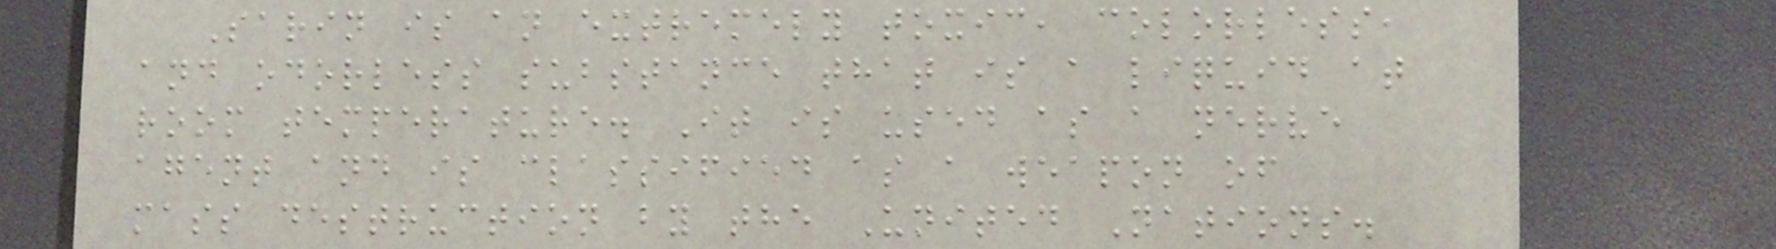Sarin is an extremely toxic, colorless,
and odorless substance that is a liquid at
room temperature. It is used as a nerve
agent and is classified as a weapon of
mass destruction by the United Nations.
